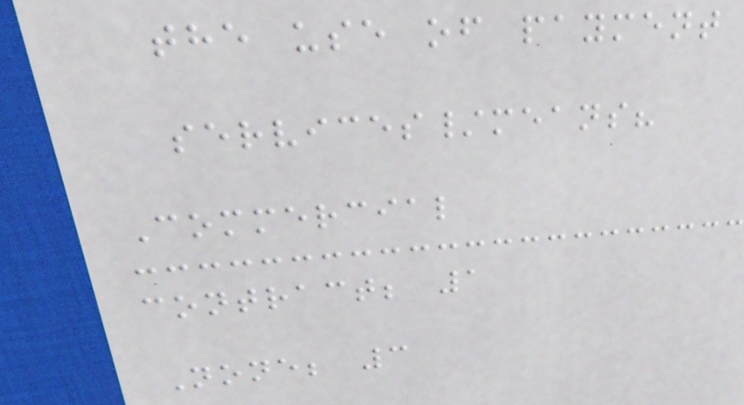the use of payment
services/means?
Commercial
contract; 1
None; 3
